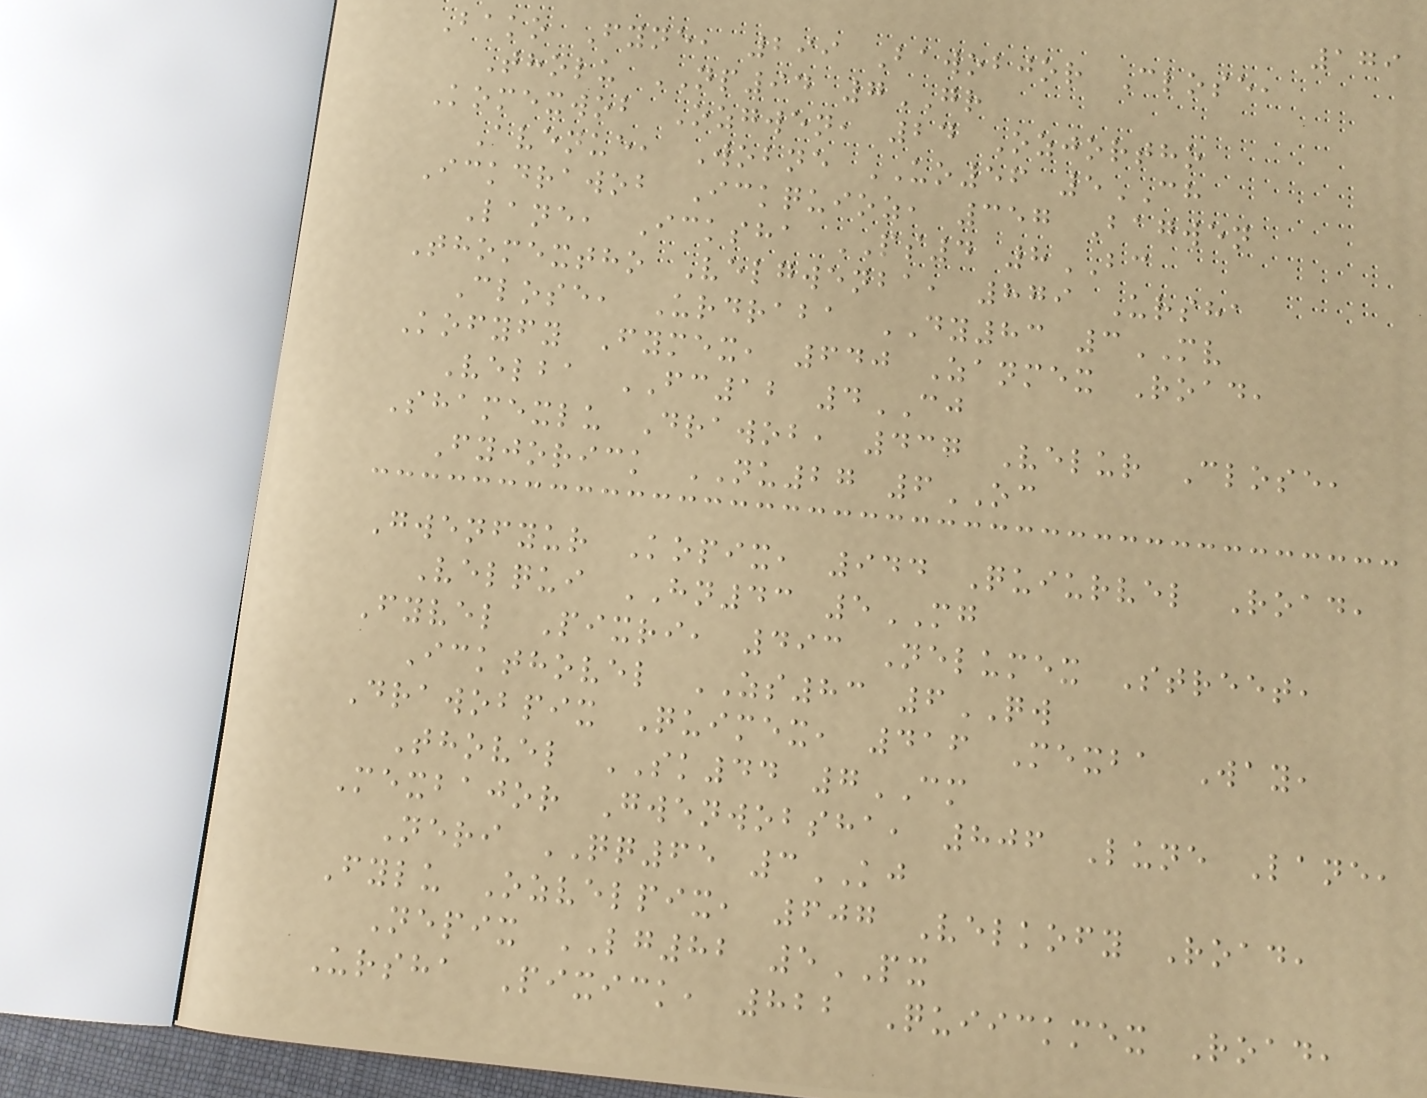179
Bako Fyne, 299 Bawobjor Close,
Tholu NP94 7GR
Komexwob Ozgwen, 24 Ozjortho
Avenue, Wobne UO56 5CH
Ickdrawob Ickquioz, 357 Bagwen
Lane, Icksha PS4 8BC
Thomextho Velgwenba, 879 Ursha
Close, Urdraba DY83 3MV
Kofyfy Fymex, 640 Zanmex Road,
Velba FC12 4CJ
Shamexlu Drawob, 437 Velur Close,
Fyjorick NU27 6OC
Gwenfyur Kopix, 944 Quiurvel Road,
Velqui HN43 5MG
Fyvel Pixri, 493 Nelumex Street,
Ickthovel ZS83 6QW
Drawobpix Quimex, 416 Mexba Way,
Thovel SK44 7CM
Mexbajor Gwenwobsha, 806 Lune Lane,
Neri QQ65 3KJ
Fylu Ozvelpix, 607 Velkofy Road,
Nepix LG82 5PX
Ursha Pixick, 822 Quiickmex Road,
